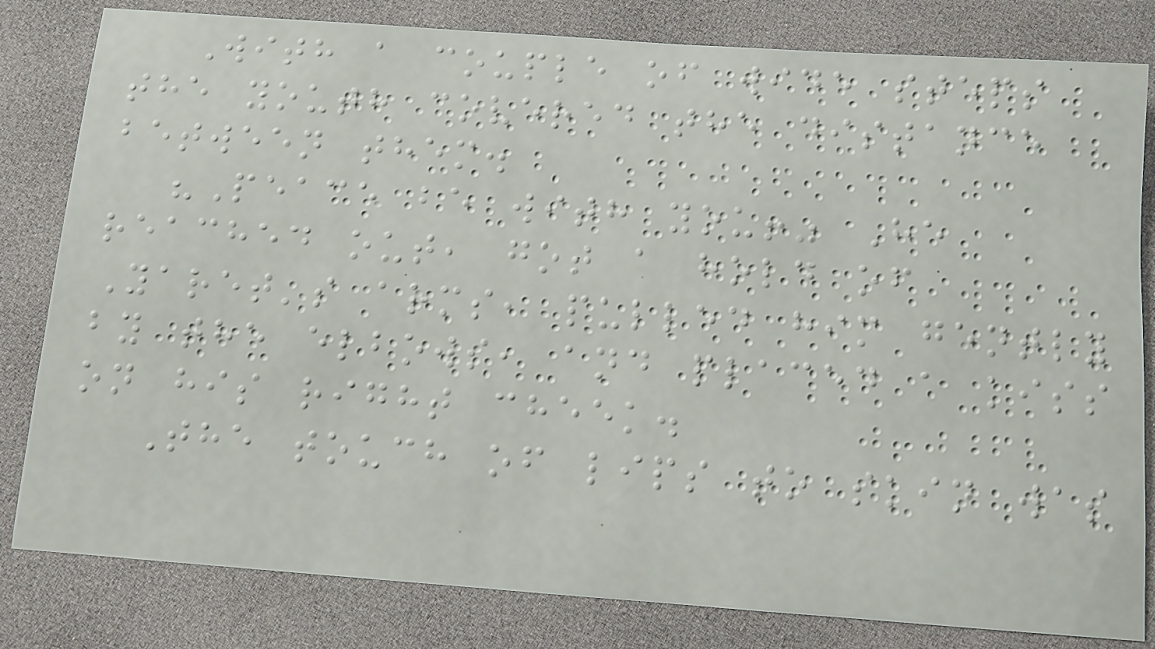With a couple of wide steps
the youth covered the distance
between them.
"Peace be with you!" He
reached out, got a hold of
Yaret's arms, pulled him gently
by the elbows, and placed a kiss
on his right cheek.
The touch of lips to skin was
